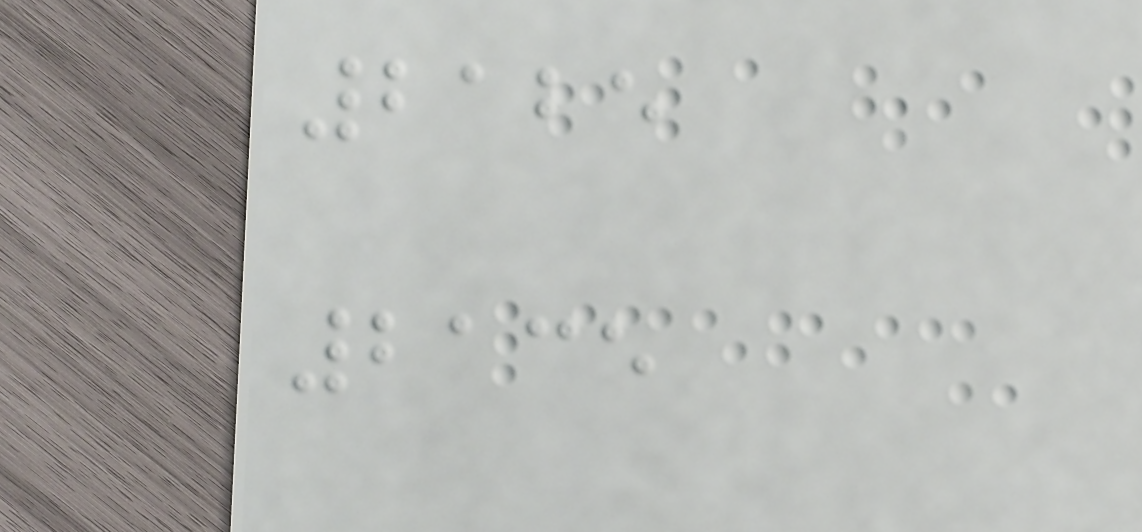2125
2135
